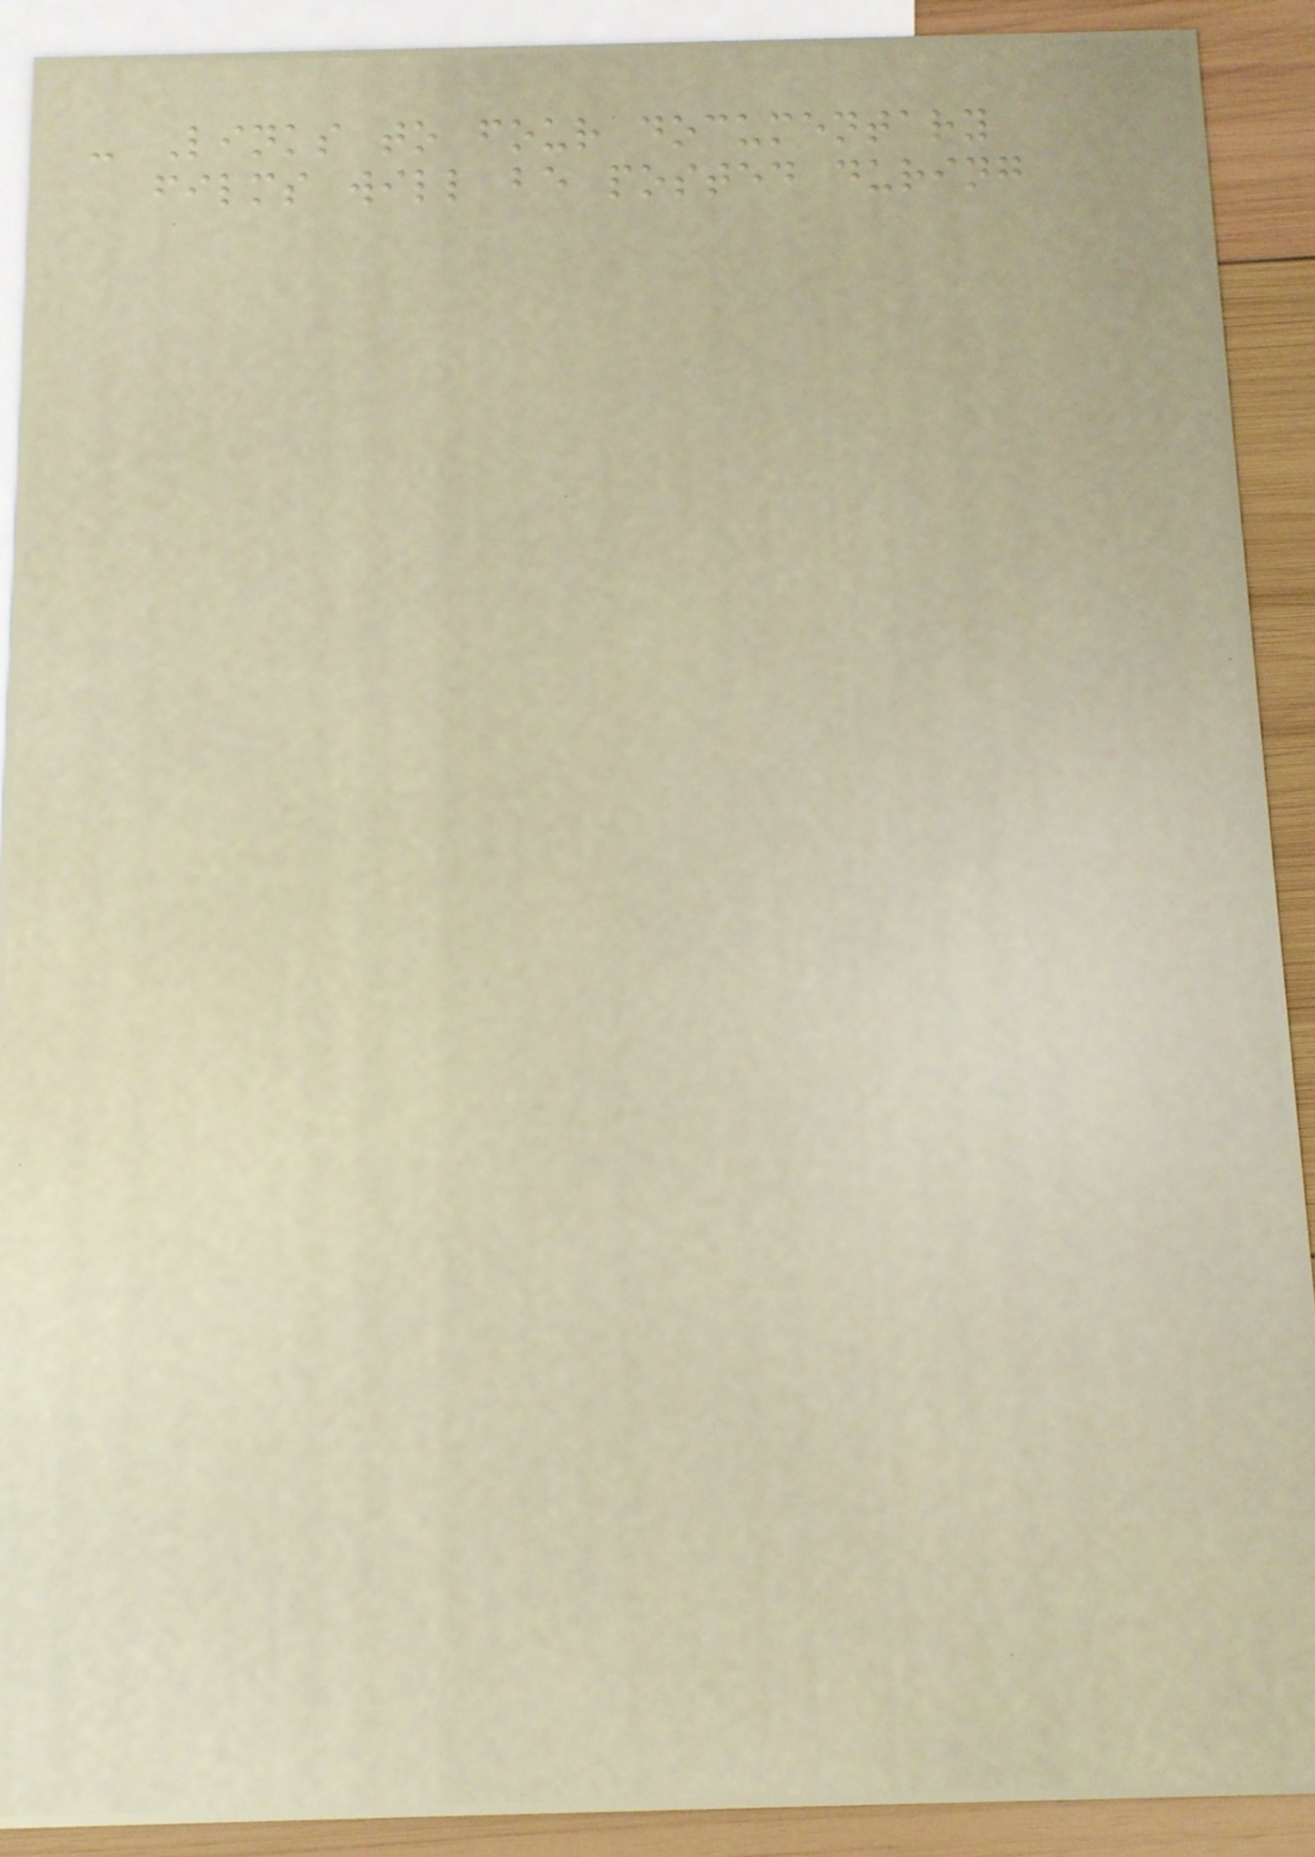- Links to four documentary
films will be posted during
